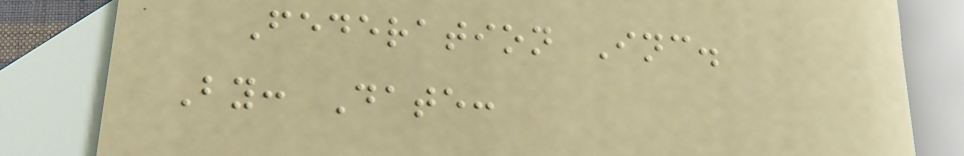Federation Inc.
By: Date:
